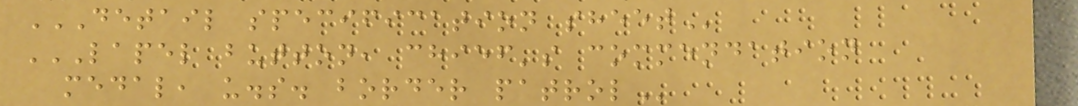DETAIL SPECIFICATION SHEET
LAPEL BUTTON, CHIEF'S COMMENDATION
MEDAL, U.S. BORDER PATROL
